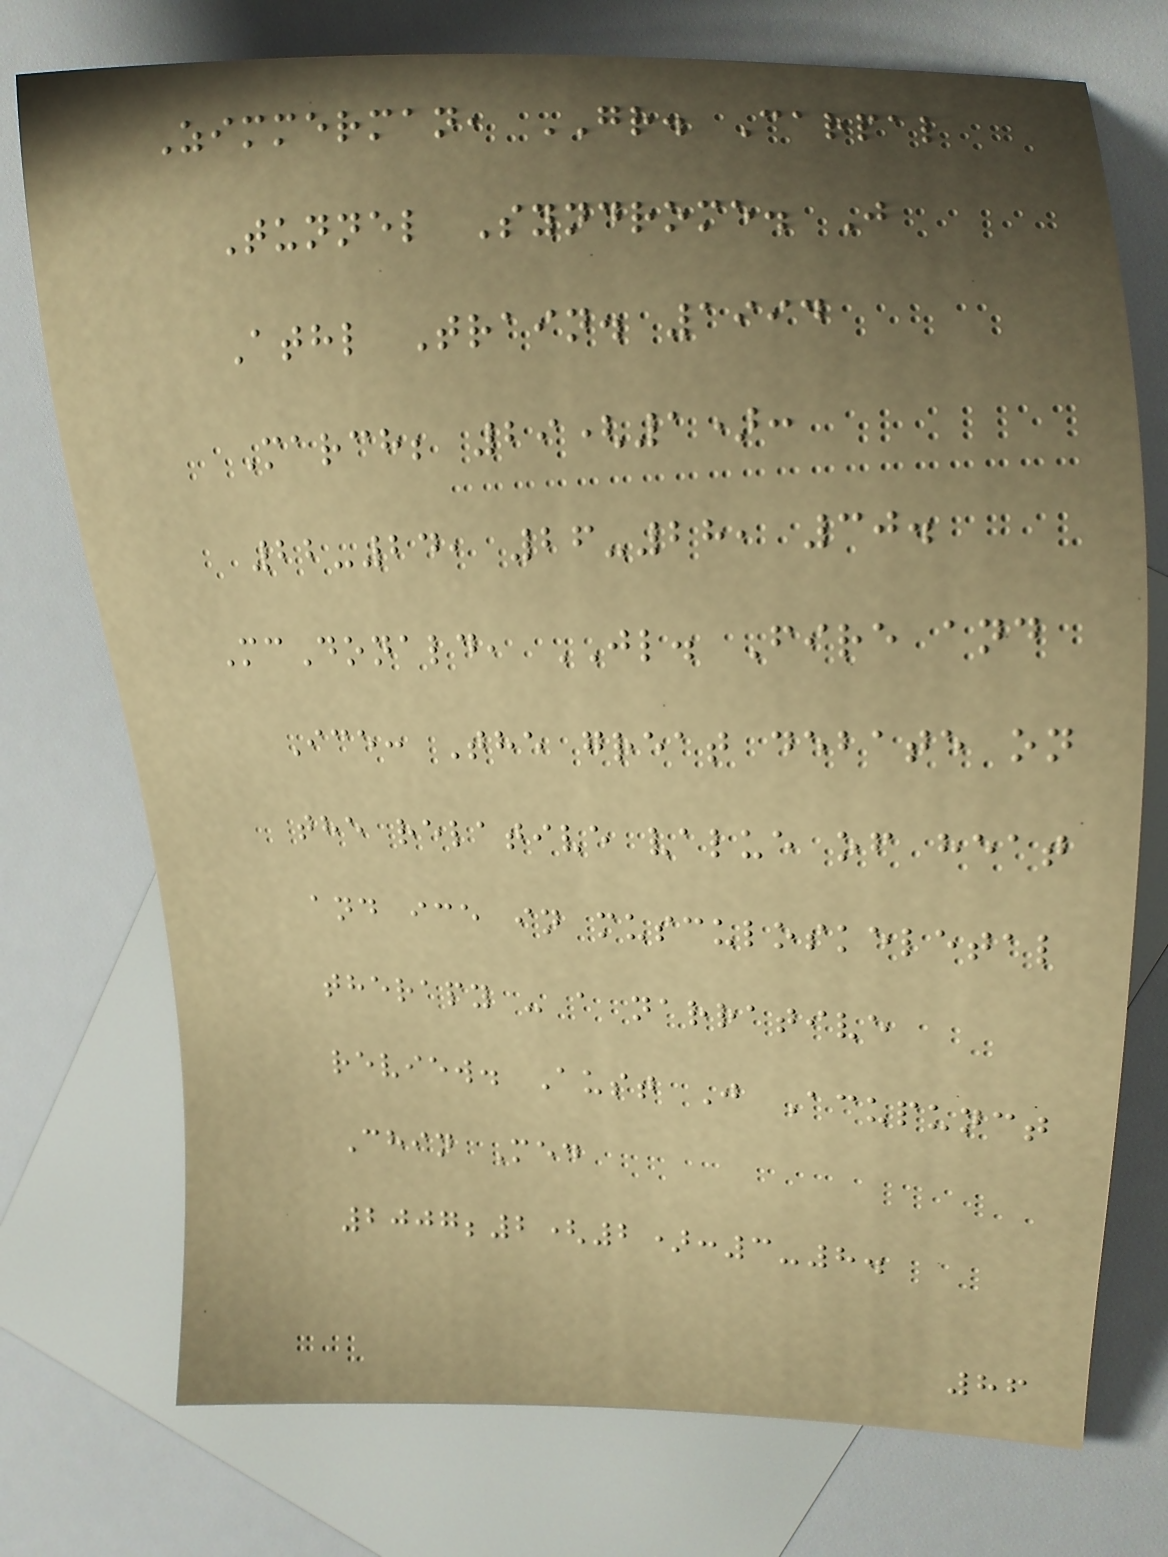Zimmerman, GR. Carpal
Tunnel Syndrome. J
Athl Train. 1994
March; 29(1):
22-24, 26-28, 30.
McDonald, JL. Fire and
Ice: The great debate on
the relative value of heat
and ice in musculoskeletal
therapy - a narrative
review. Aust J Acupunct
Chin Med
2007;2(2):3-8.
86
